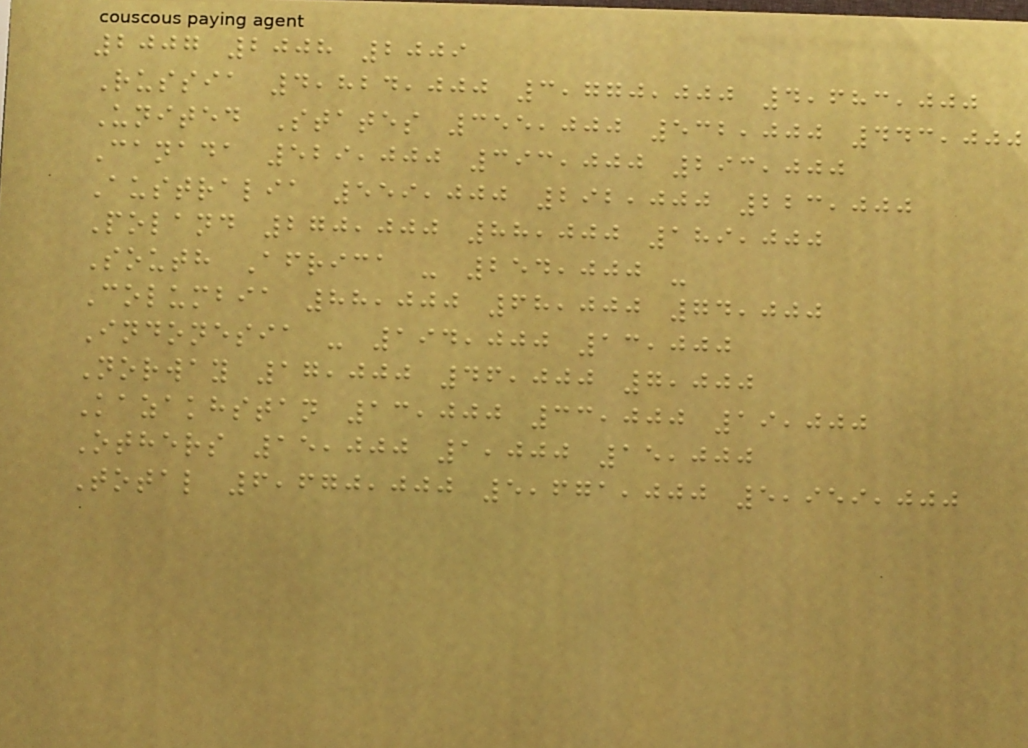2007 2008 2009
Russia 4,824,000 3,770,000 4,683,000
United States 355,000 532,000 443,000
Canada 529,000 393,000 293,000
Australia 559,000 292,000 223,000
Poland 270,000 88,000 189,000
South Africa - 254,000 -
Columbia 88,000 68,000 74,000
Indonesia - 194,000 13,000
Norway 17,000 46,000 7,000
Kazakhstan 13,000 33,000 19,000
Others 15,000 1,000 15,000
Total 6,670,000 5,671,000 5,959,000
